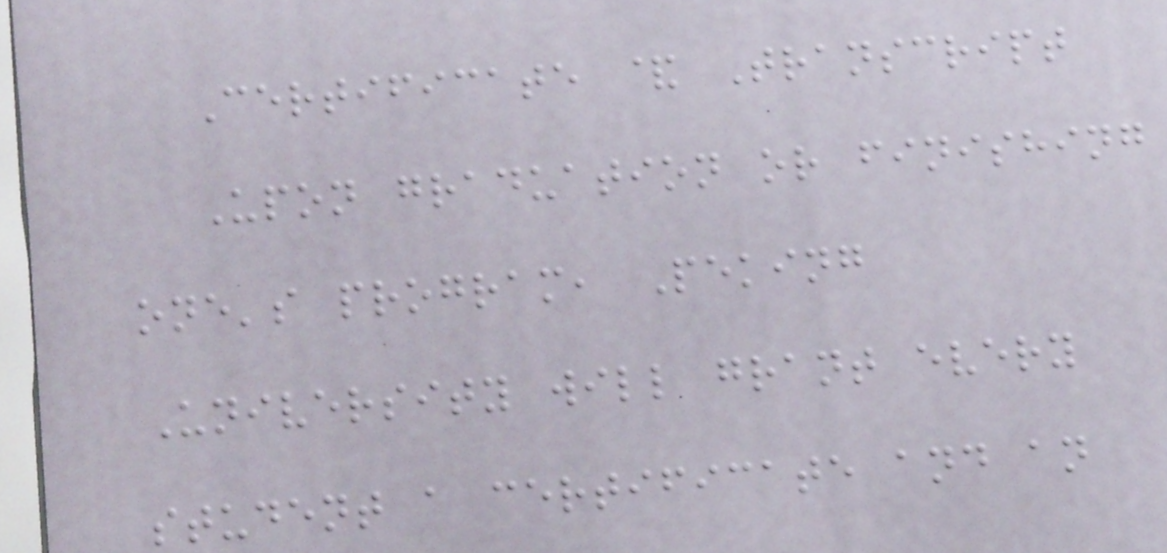Certificate & Transcript
Upon graduation or finishing
one's program, Peking
University will grant every
student a certificate and an
